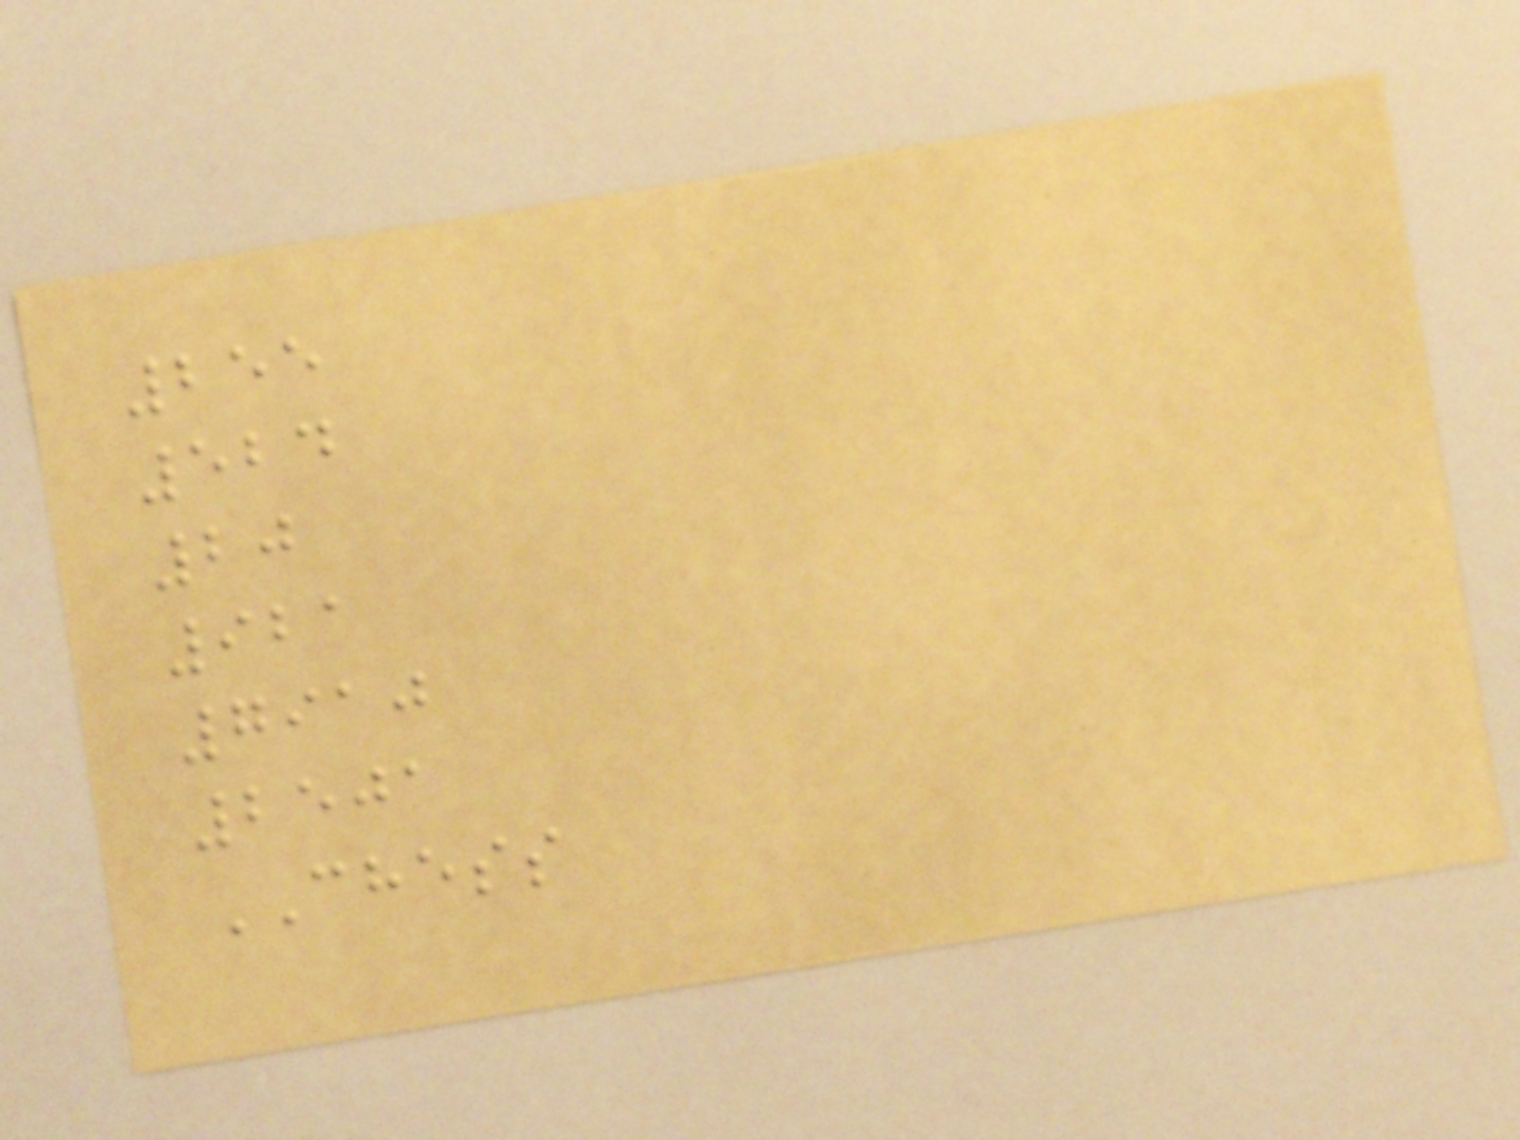255
524
20
921
7910
2501
CHESS
